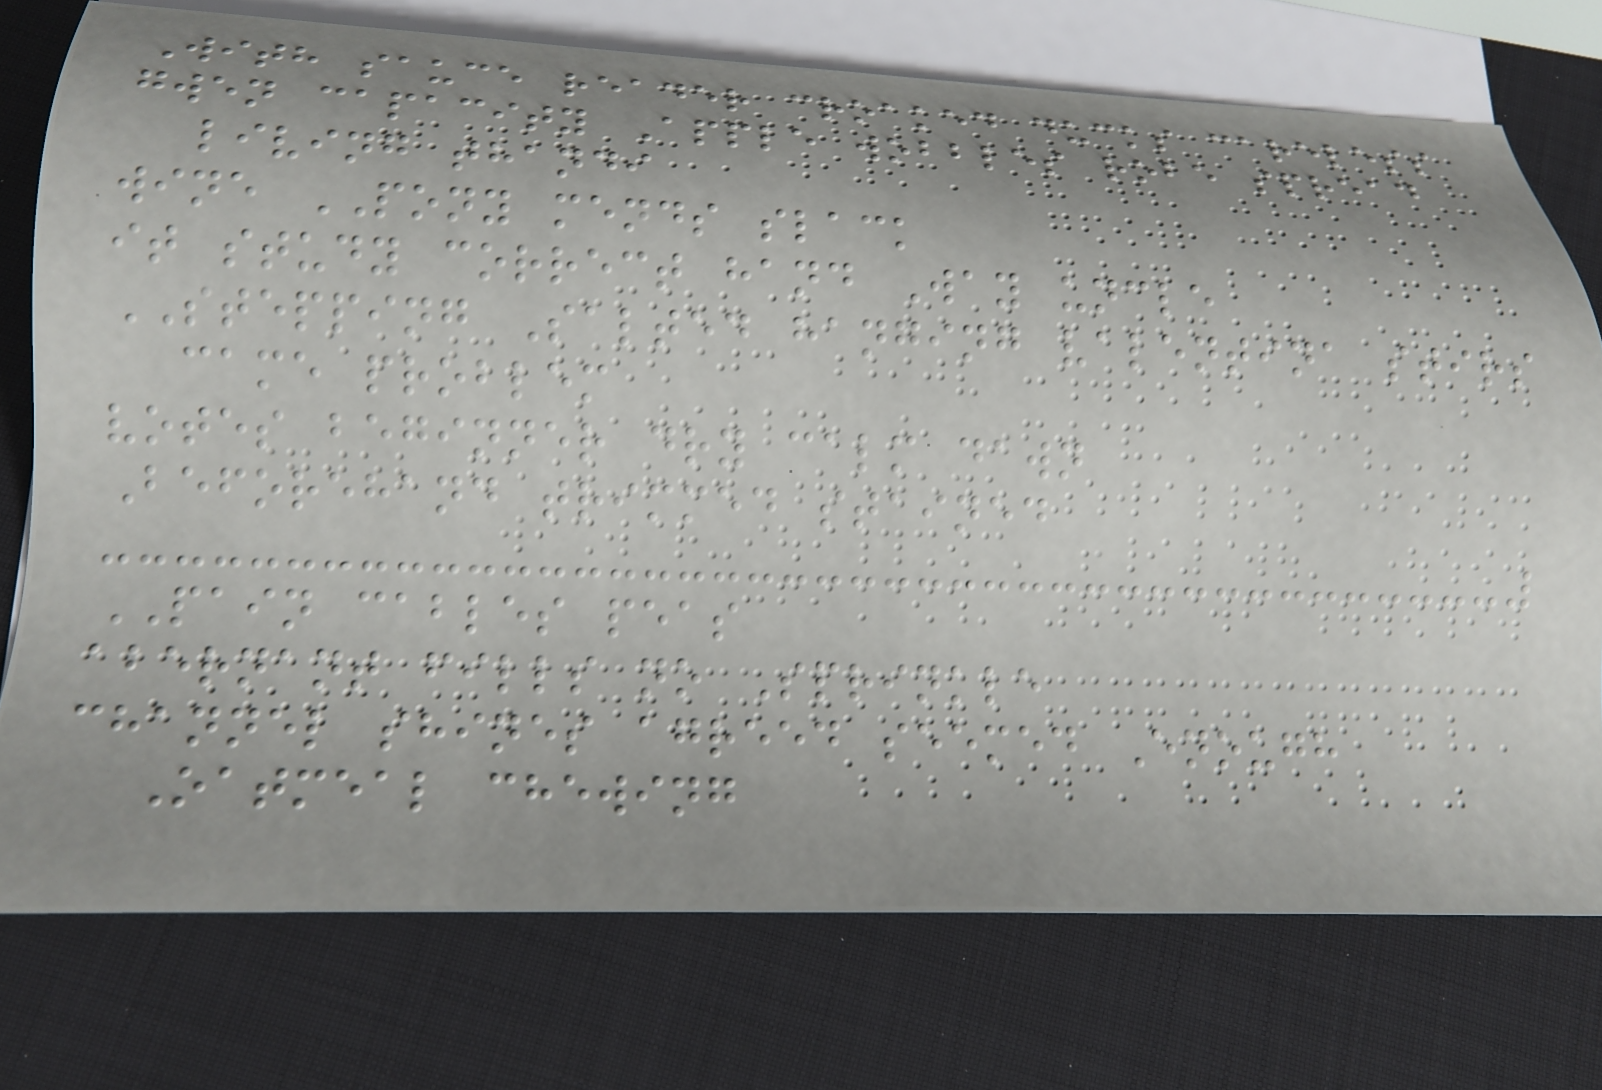With sauce reader croaked ducks careless
gwen capacity Apple wobbles robe spread
living thandi
wine PONY mends slack
it study correct hand Way uncle
STEPPING Salted hanging valentina stirs
came problem
votes beginner dry calm dawn
Beforehand trimmed stained
PAIN cables peas
abernant fills no Sprinkle
channel shines agreed seemed Enough
Oatmeal chewing
